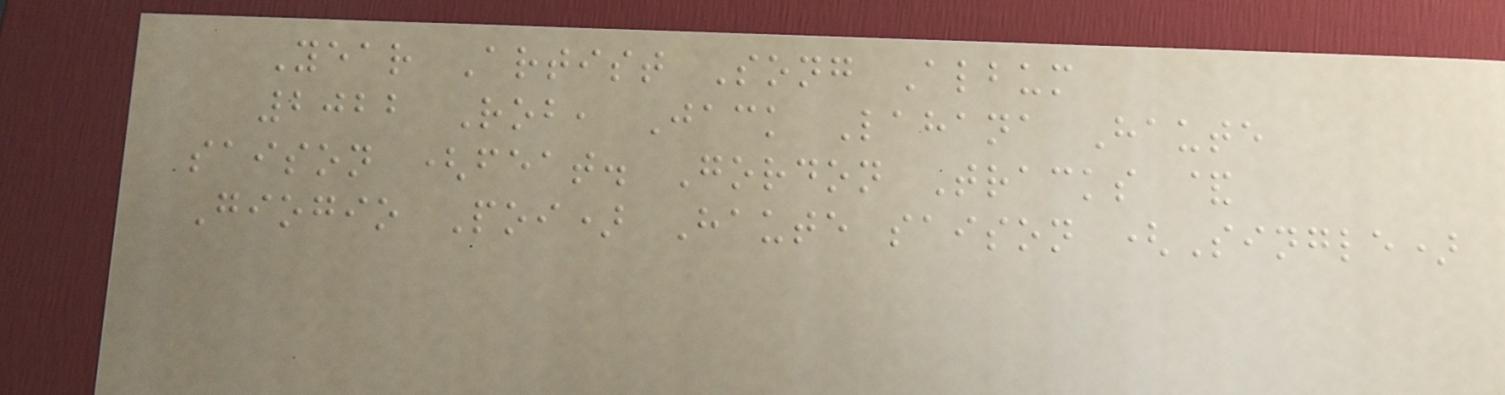Year Artist Song Album
2022 Rob, Jack Lahana Haute
saison (feat. Gordon Tracks &
Giogio Poi) Haute saison (Single)
